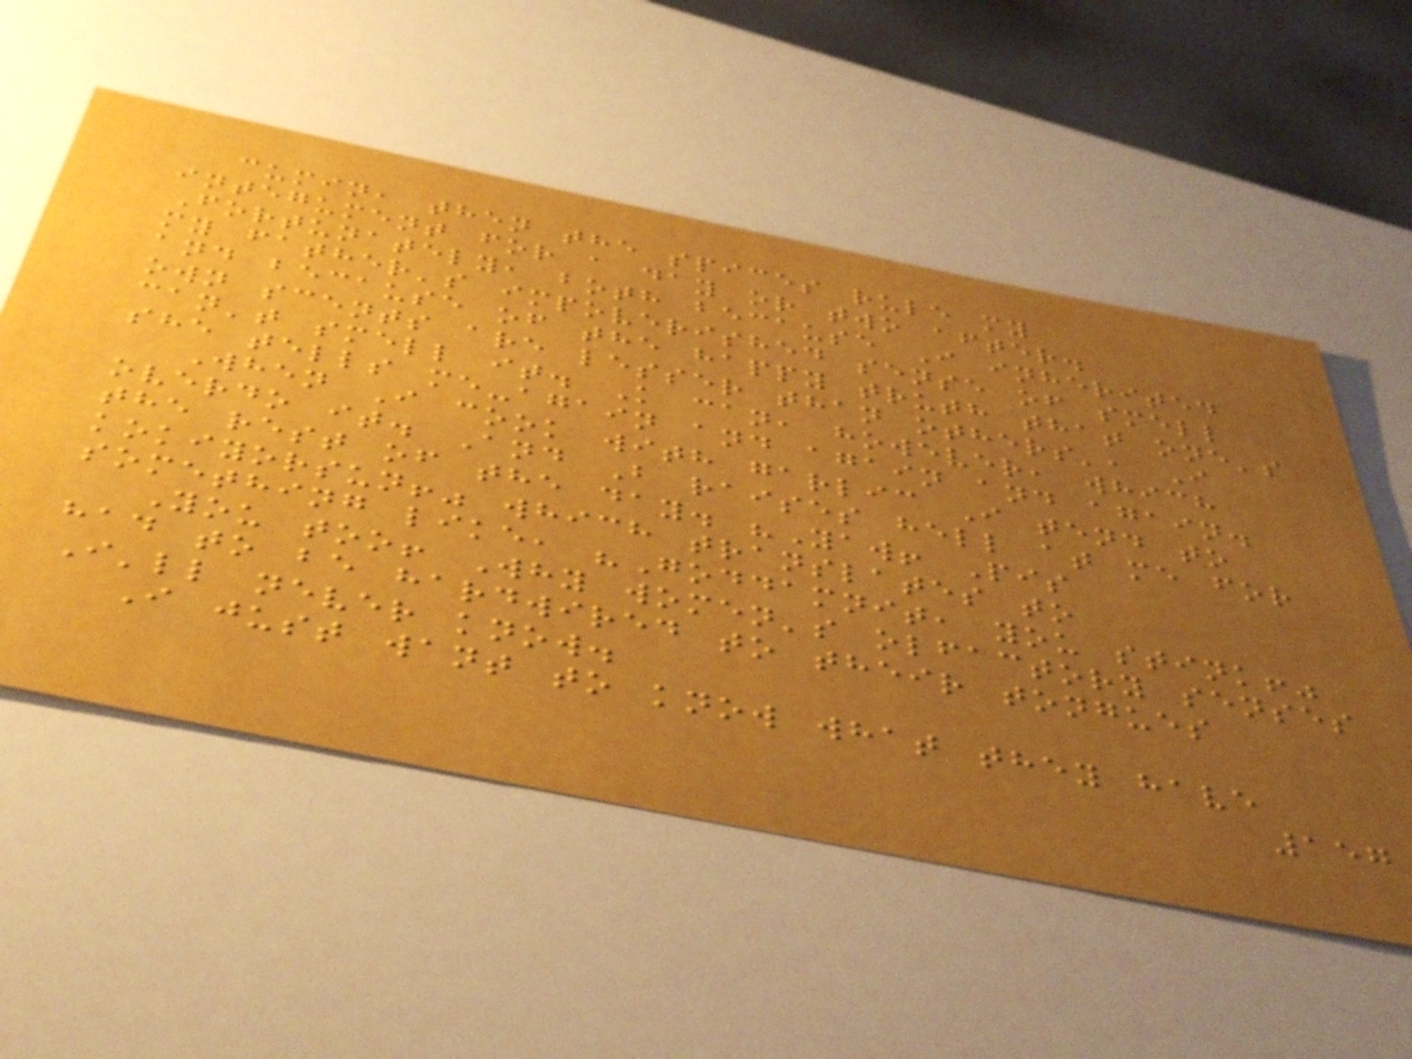cumin, then the spices rule my
integument for a day or two after.
Fortunately, both because I inherited
my father's impoverished sense of smell
and because of the happy truth that one's
own scents are lesser than others', I
can't smell it. K can, however, which
she tells me-again and again and again.
When I cook with garlic I tend to
overdo it. And B raises hell at me for
the rest of the day. "Yaw! Pis
kokiyorsun!" which translates to
something like, "Goddamnit, you stink!"
You too! Why women's olfactory senses
had to be hardwired to their tongues
I'll never know.
I just want to know what they have
157
